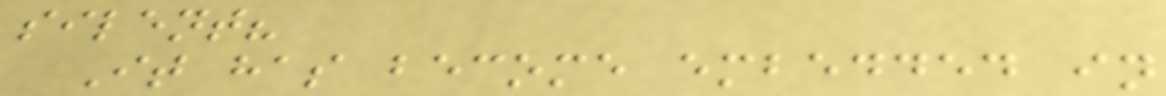silent?
It has become embedded in
